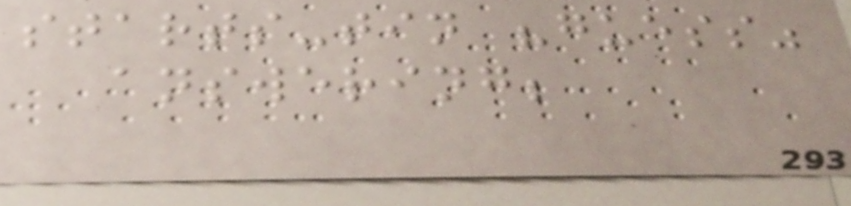starts-tin "guess"
answering;
